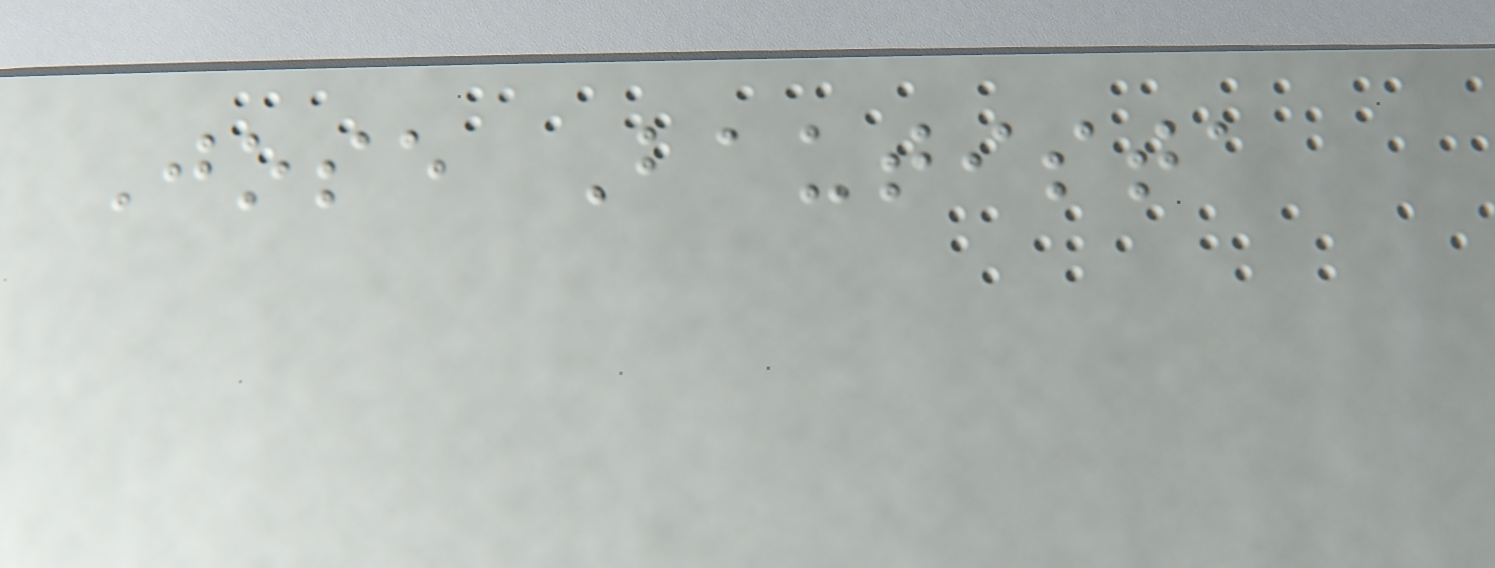Jose Bautista
